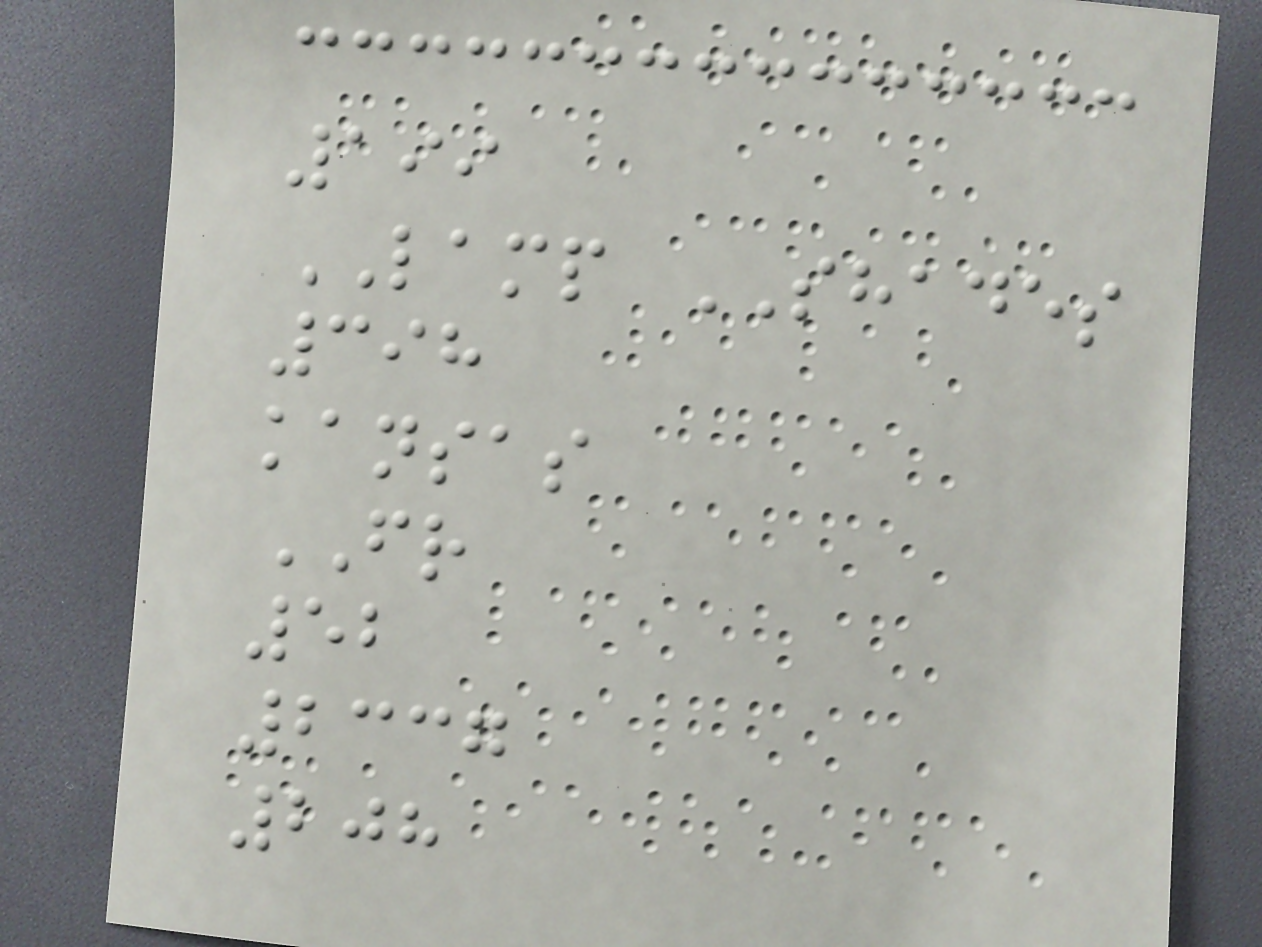199
LAMP SHADES
398
kansas
FR
52
2337
208
